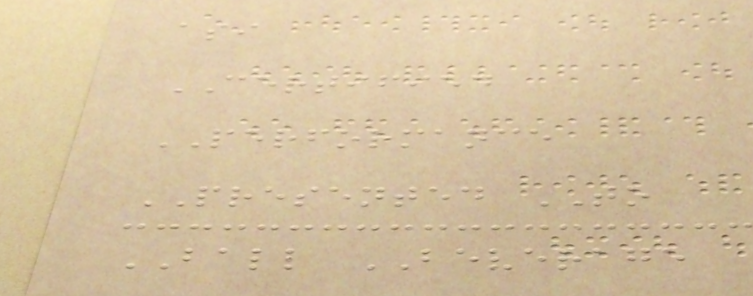asi
CERTIFIED
PERFORMANCE
PRESENTED TO
BALL BEVERAGE
